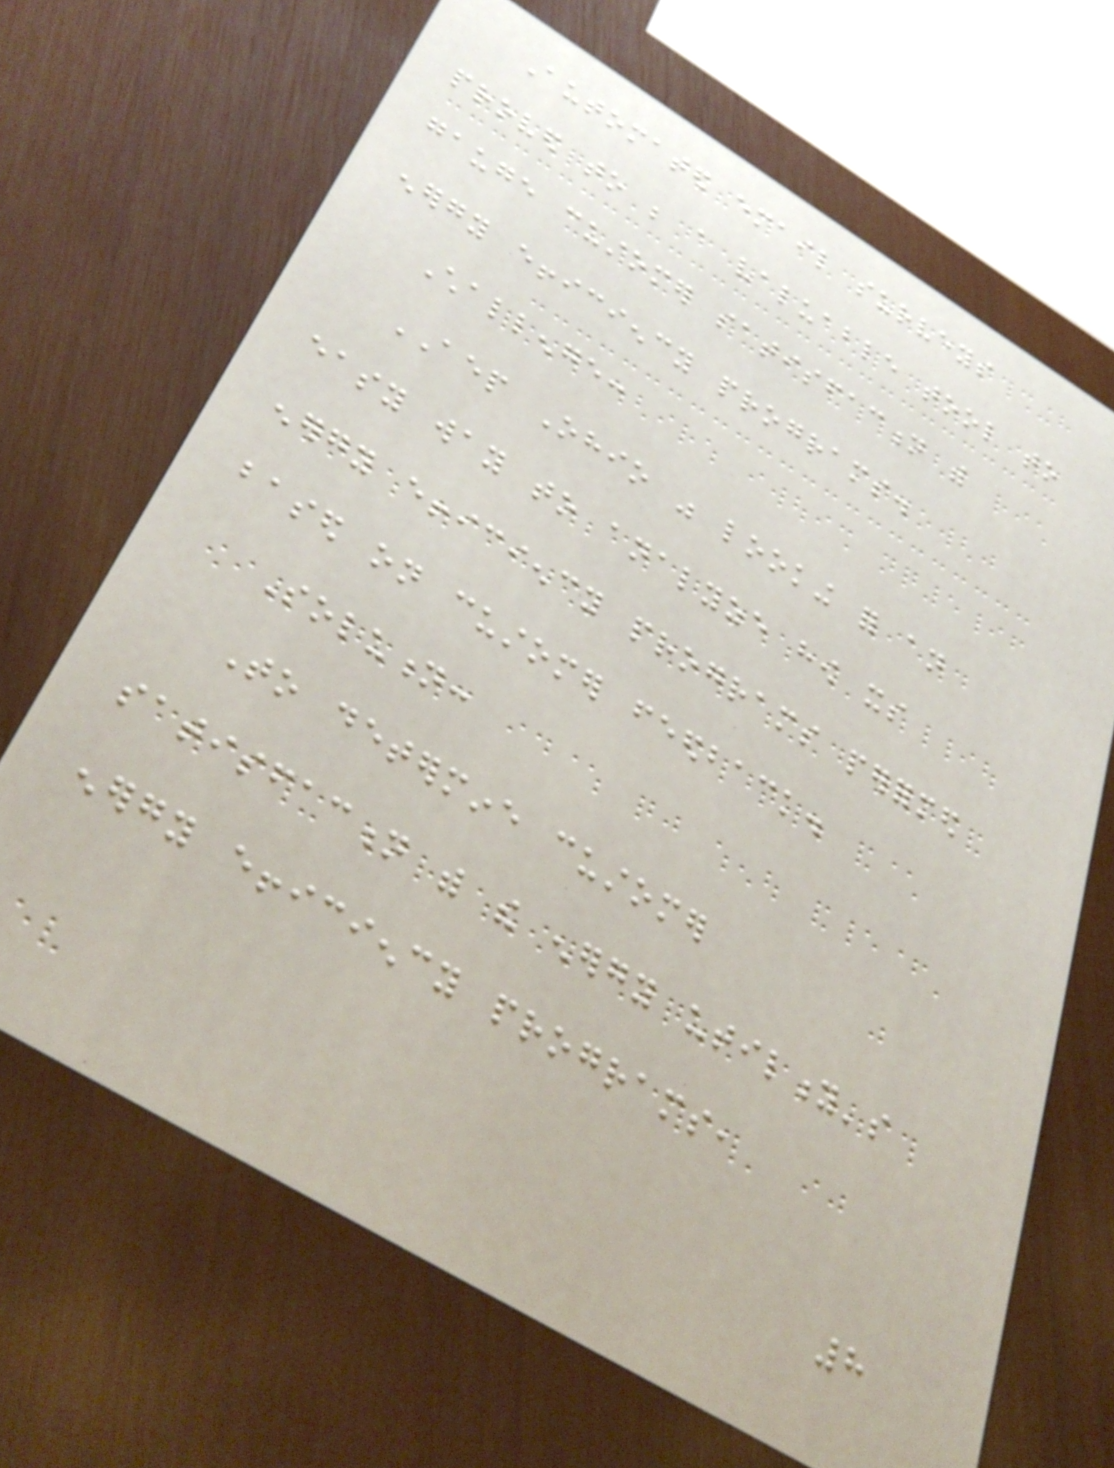Automated email surveys
proved to be a valuable tool to
gauge customer satisfaction with
energy efficiency programs.
Challenge:
AEP Ohio was looking for an
easy way to analyze how its
energy efficiency programs performed
based on customer feedback.
Solution:
To determine customer
satisfaction with the energy utility's
energy efficiency programs,
8
